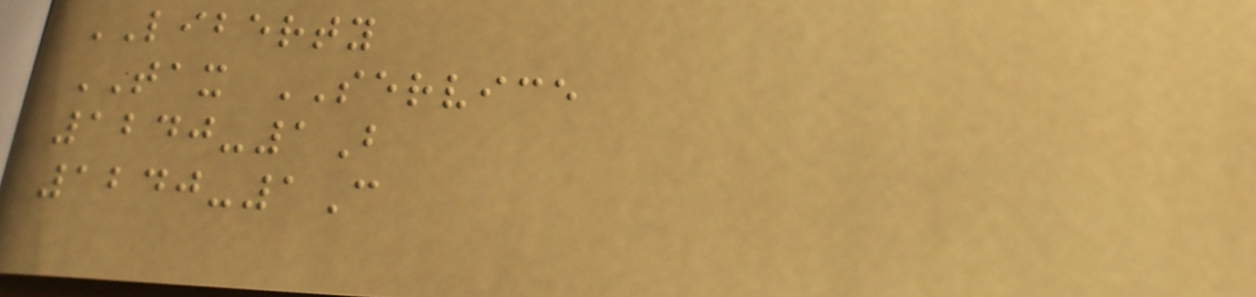LIBERTY
TAX SERVICE
1240-1B
1240-1C
